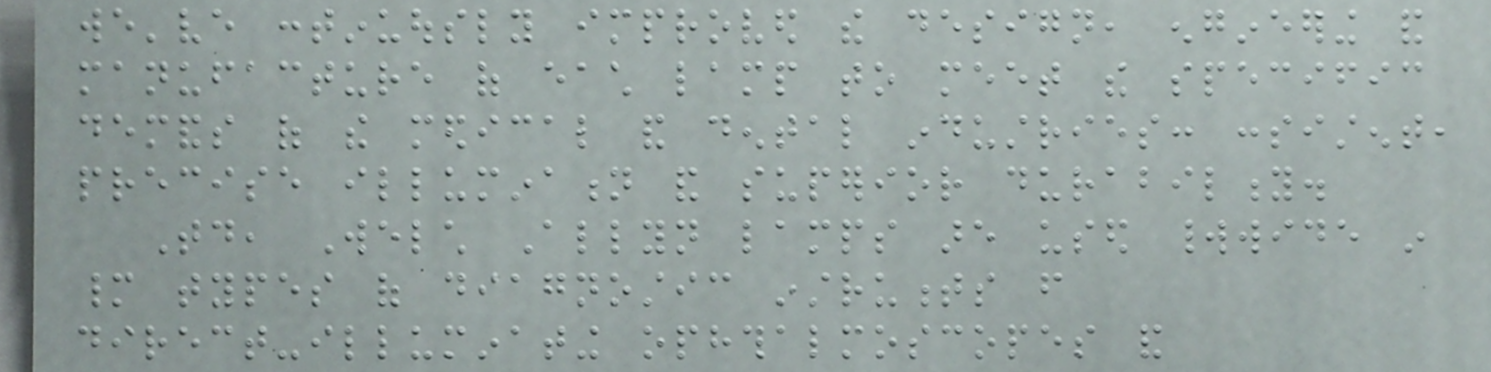we've continuously improved the design, engineering and
manufacture of each lamp to meet the specific
demands of the medical and dental industries: consistent,
precise illumination and superior durability.
Today, Welch Allyn lamps are used worldwide in
many types of diagnostic instruments from
direct-illuminating ophthalmoscopes and
